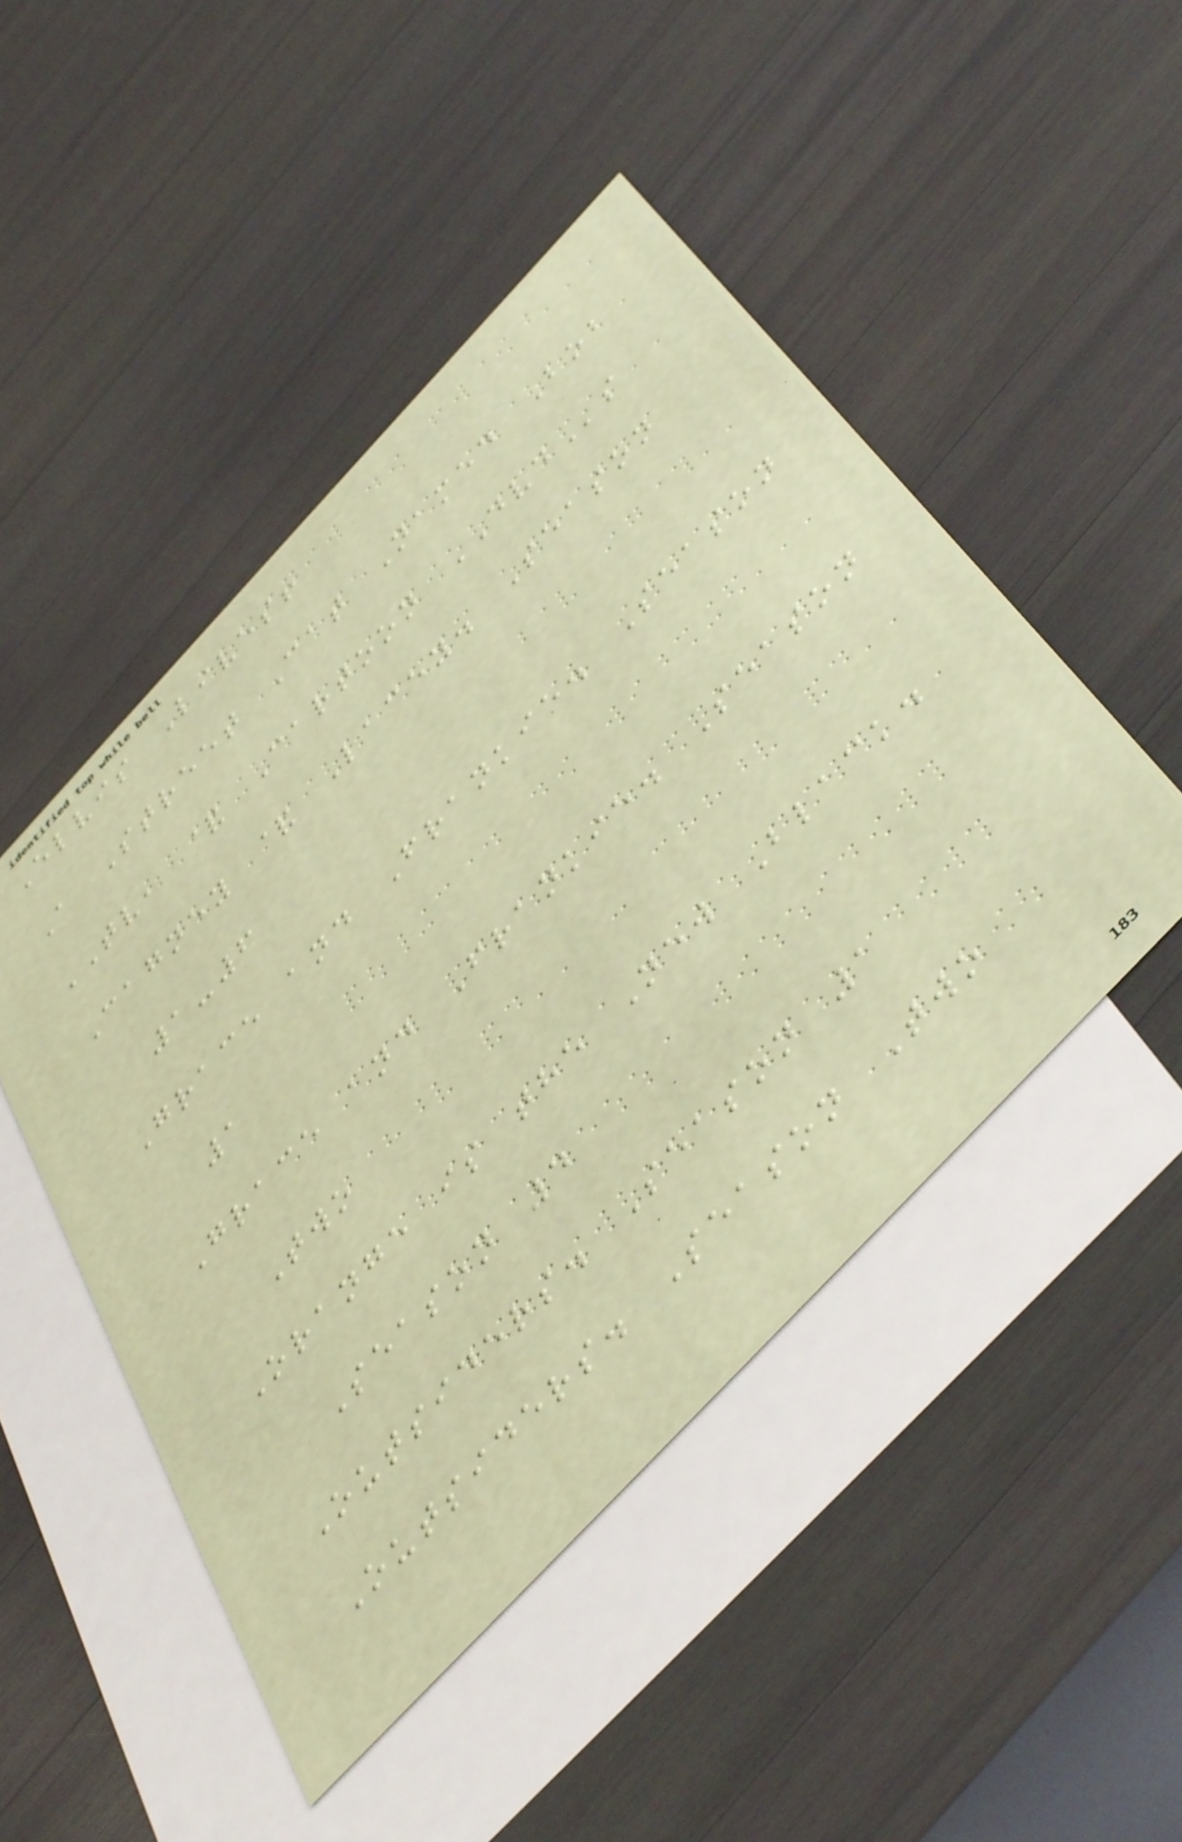Elvis Lives!
A Street Cat Named Bob
TV, & Cartoon DVDs
Cagney & Lacey. Season
1-6
Grace and Frankie. Season
1
Grace and Frankie. Season
Two
Orange is the New Black.
Season 4
Outsiders. Season 1
Outsiders. Season Two
